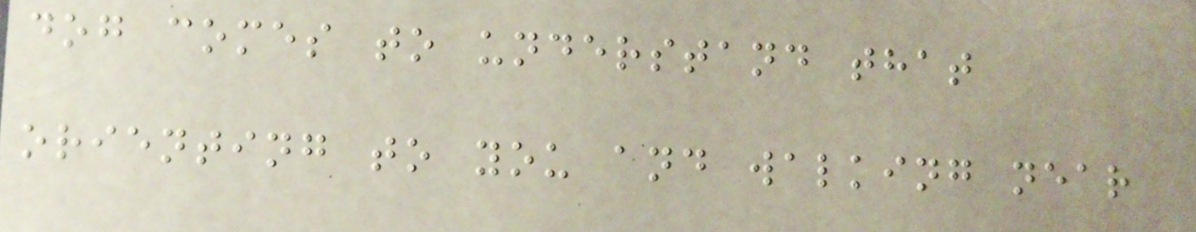dog comes to understand that
orienting to you and walking near
